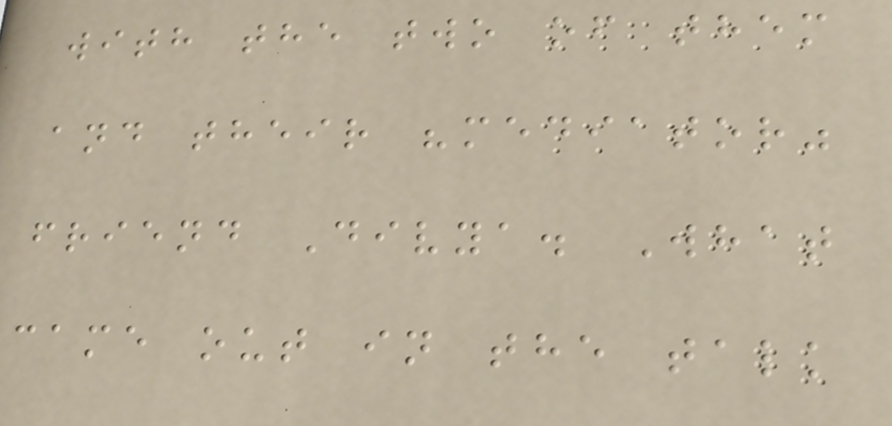with the two of them
and their "mediator"
friend Divya. What
came out in the talk
